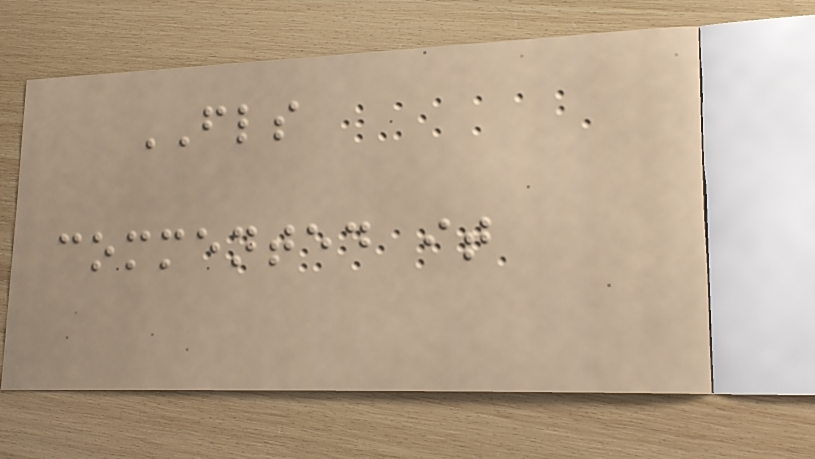FLS
commented it
